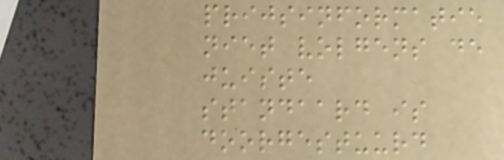prijsinformatie
niet volgens de
juiste
standaard is
doorgestuurd
